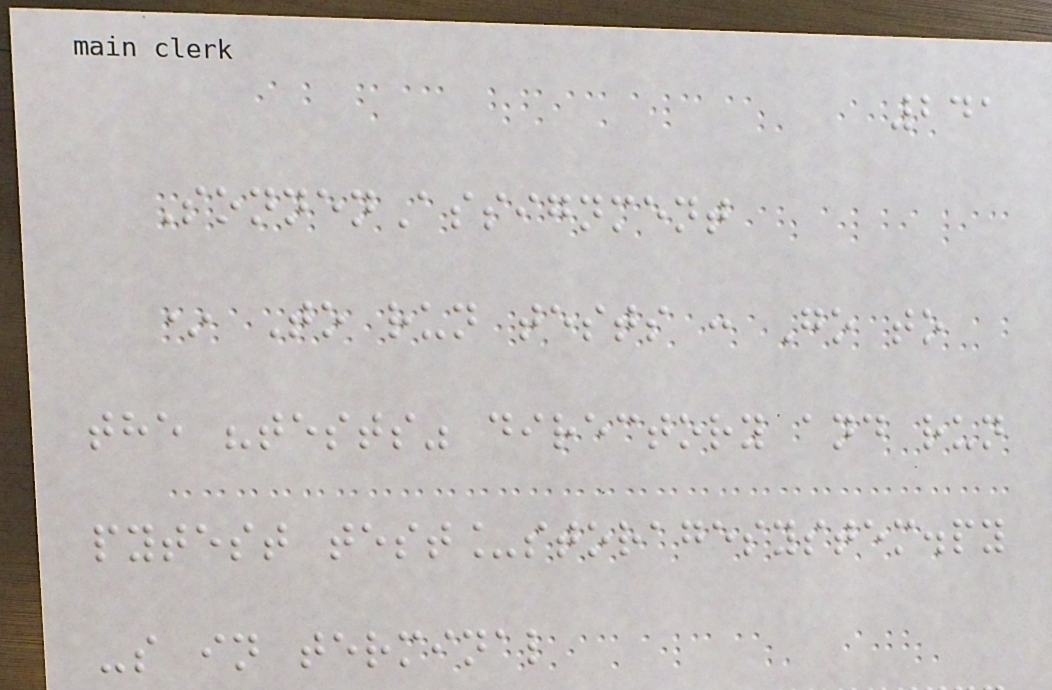241
SonnenAssignment
* To run tests : Go to
the "tests" directory and run
pytest test_storagesystem.py
-s in terminal
